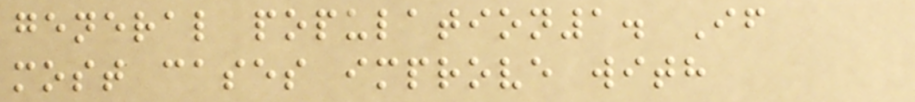general population1. If
most cases improve with
